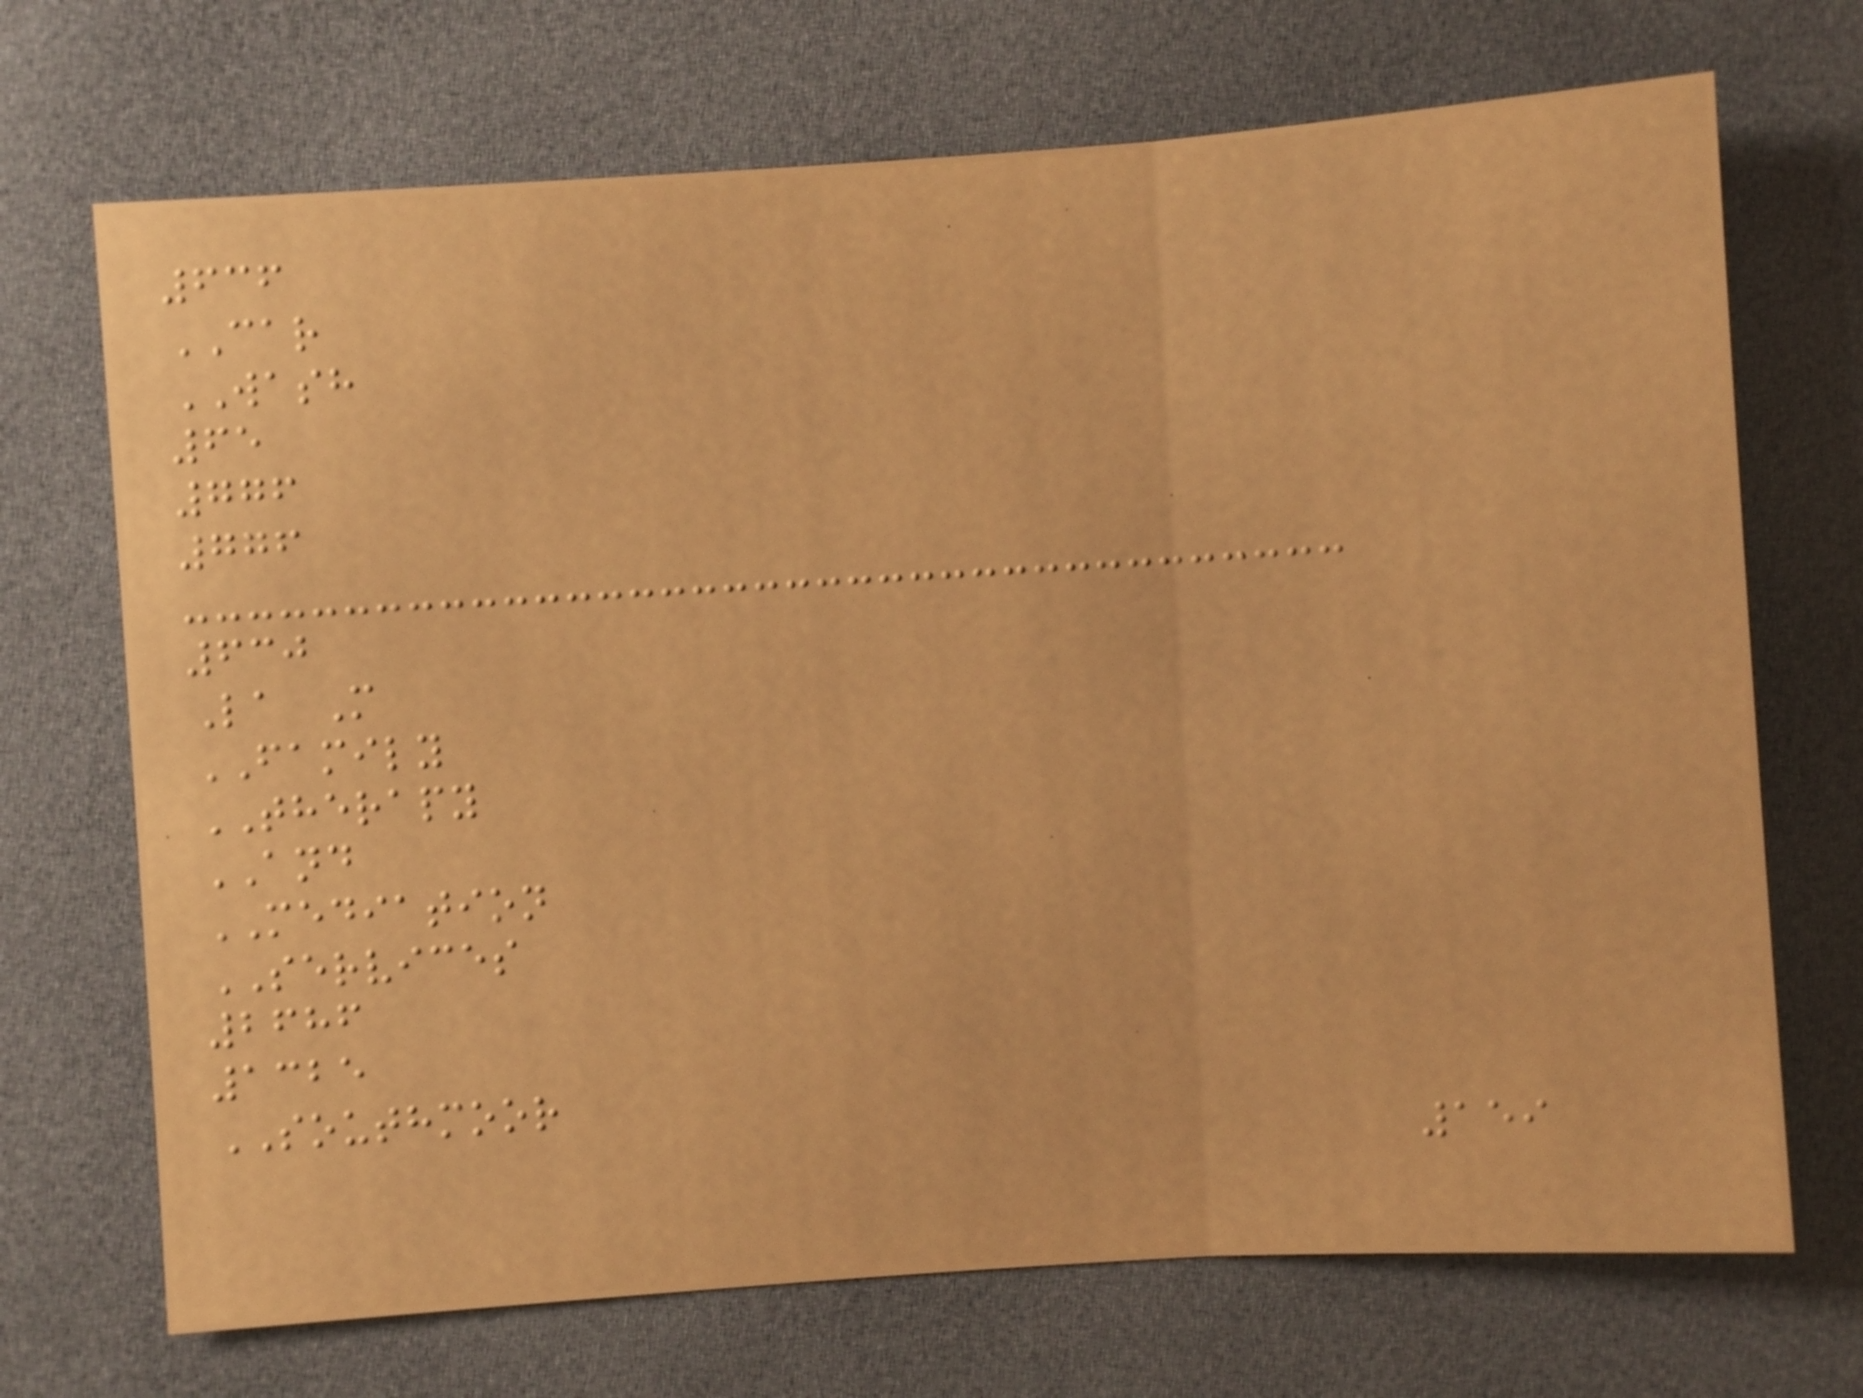636
CAR
WASH
65
776
776
630
La M
FAMILY
THERAPY
AND
MEDIATION
SERVICES
2686
1325
SOUTHMOOR
159
